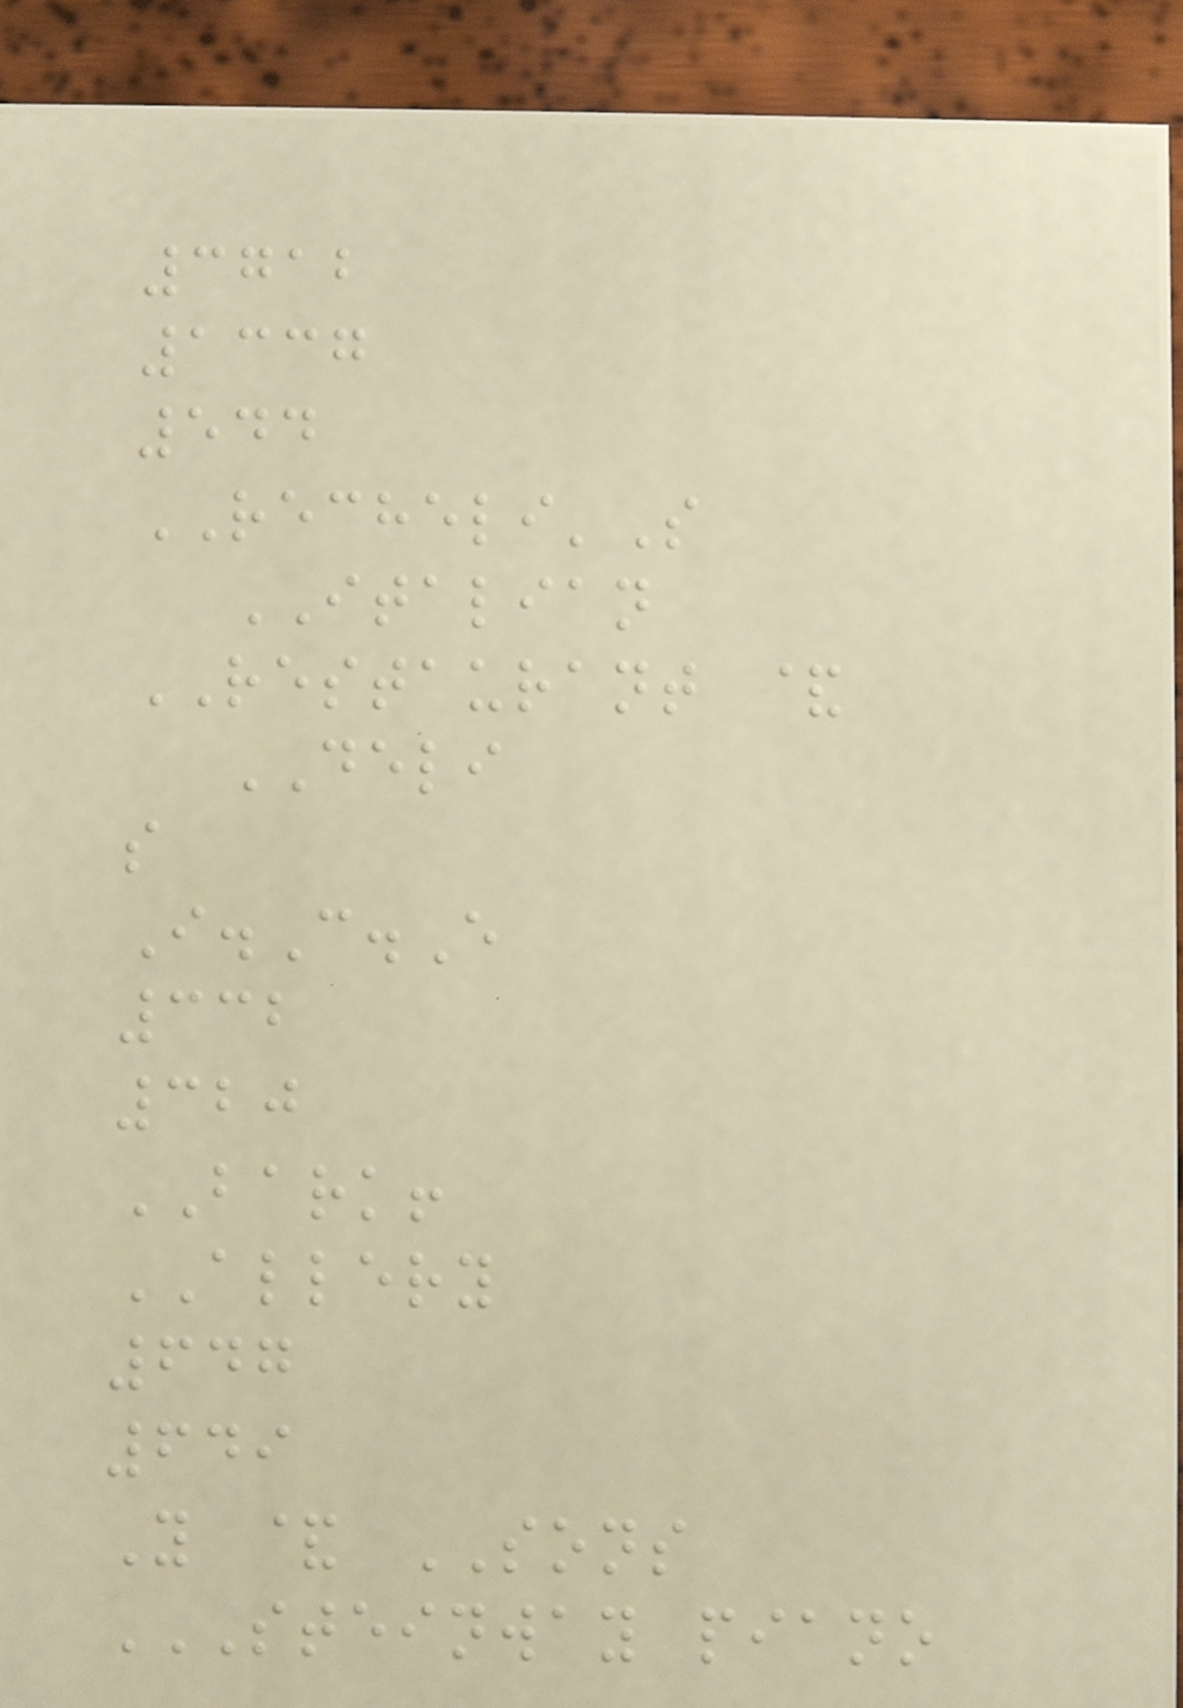3712
1337
544
RECHELI'S
ITALIAN
RESTAURANT &
DELI
s
I.C.E
332
320
BARK!
ALLERY
647
649
Y & SONS
STEINWAY PIANO
